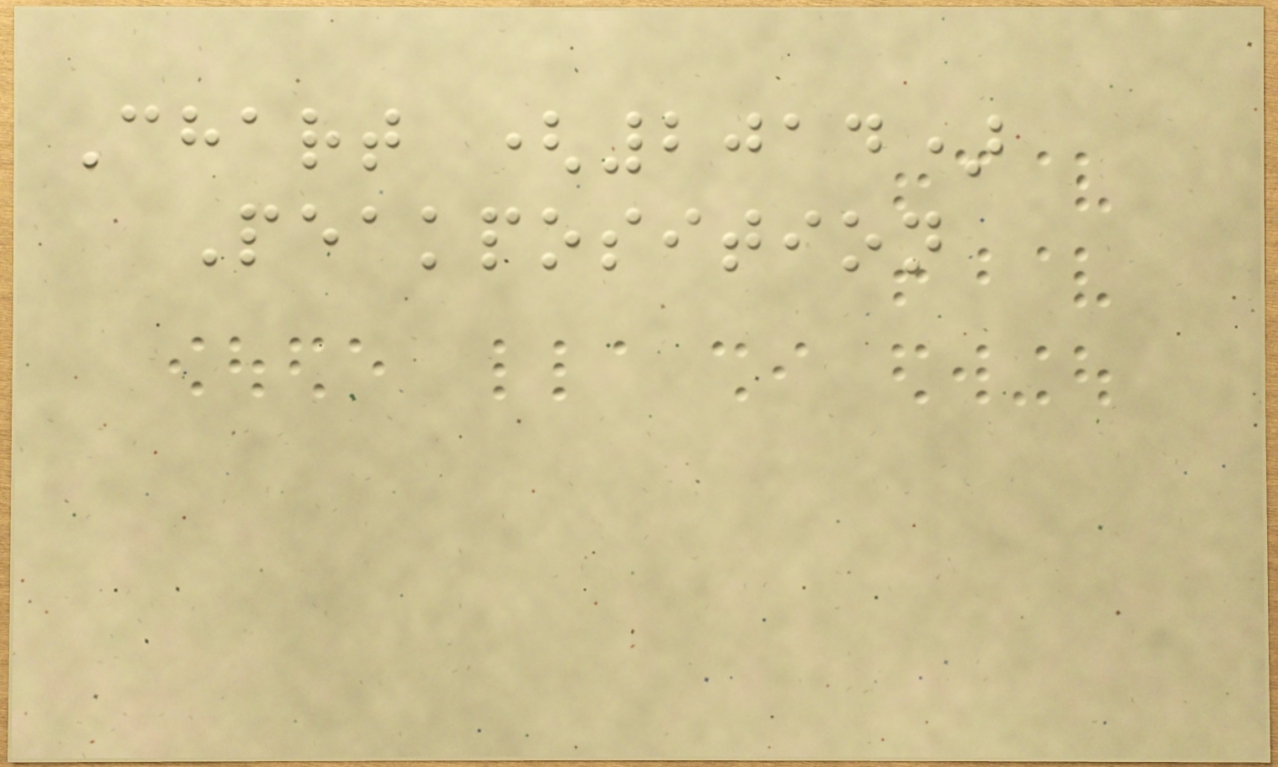Chart (2014)
Peakposition
